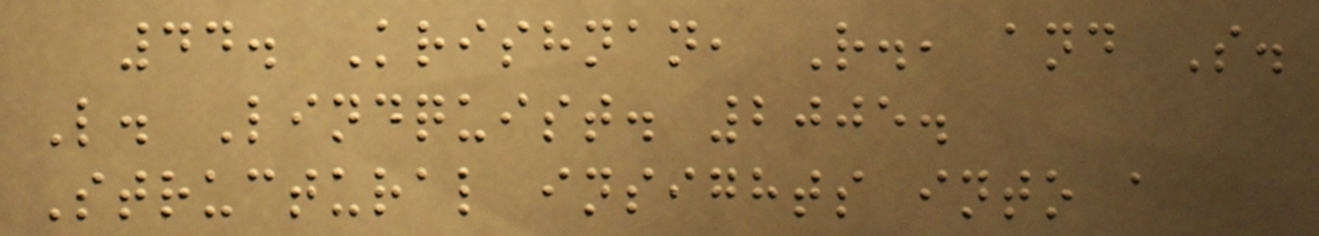44. Krishnan, R., and S.
L. Lindquist. 2005.
Structural insights into a
